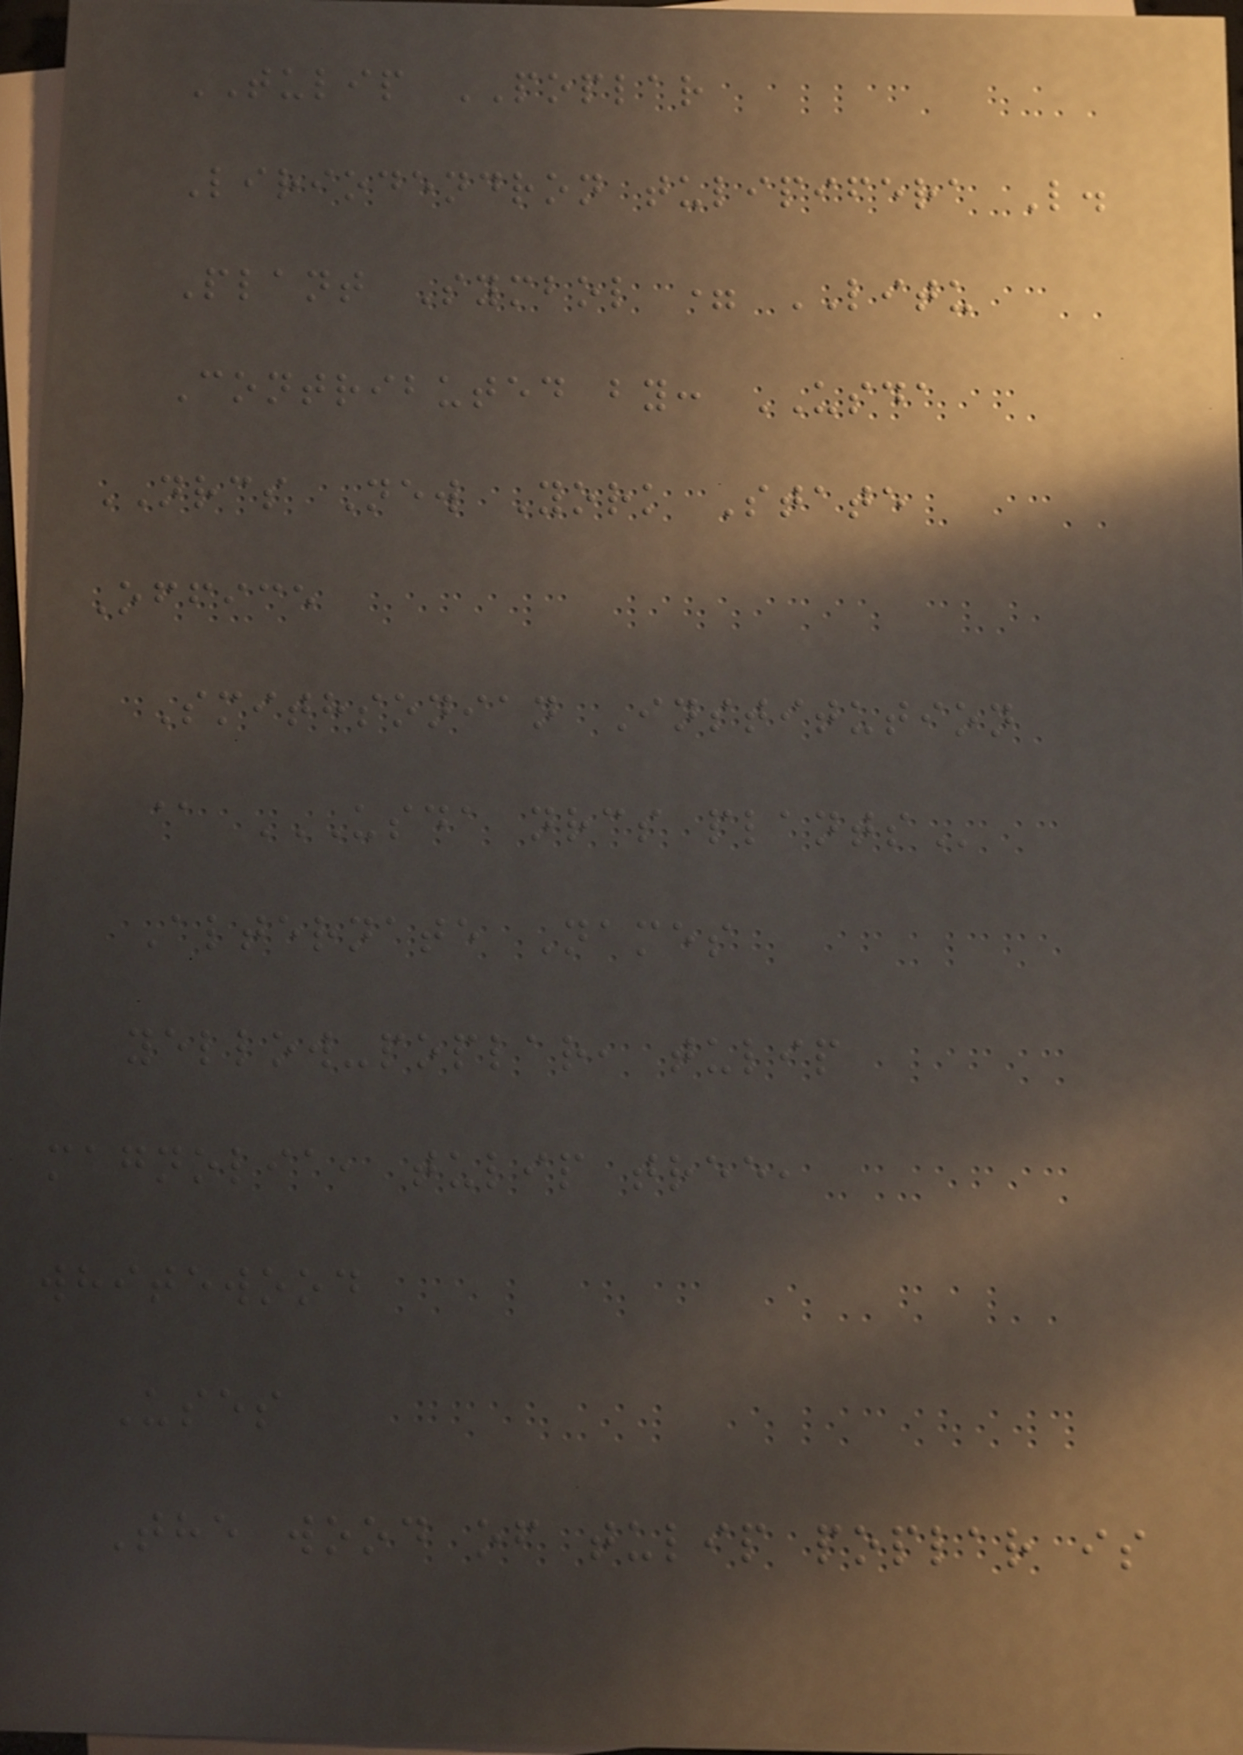TULIP POPLAR
Liriodendron tulipifera L.
Plant Symbol = LITU
Contributed by: USDA
NRCS New York State
Office
Smithsonian Institution
@ USDA NRCS PLANTS
Alternate Names
yellow-poplar, tulip
magnolia, tulip tree,
whitewood
Uses
The wood of tulip poplar is
